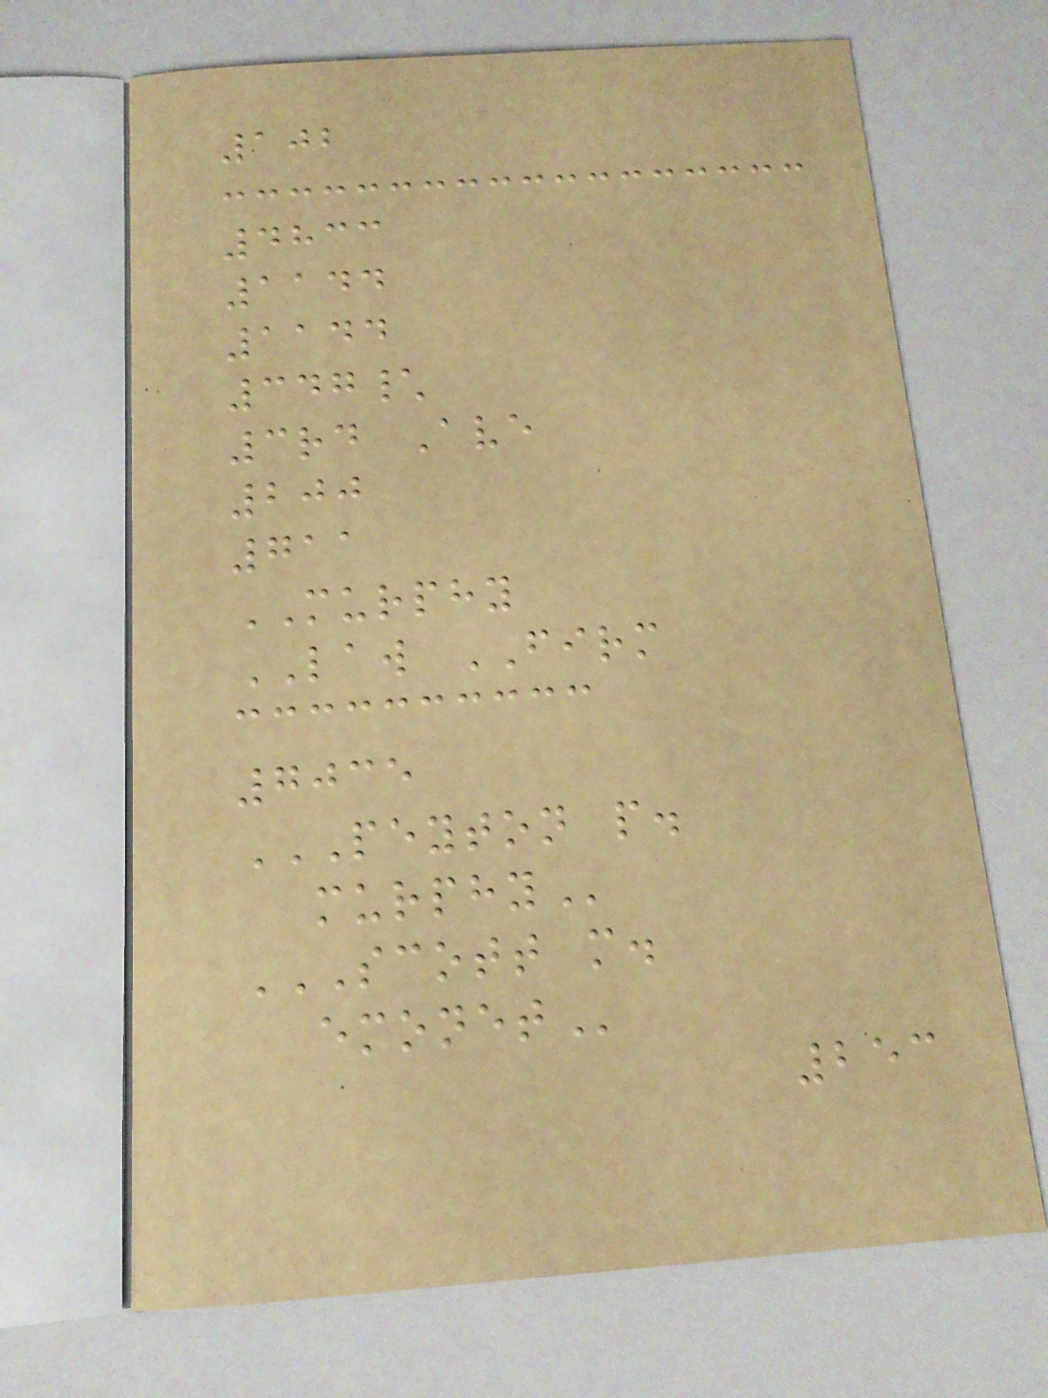102
4833
1144
1144
347\
3rd Ave
200
711
MURPHY
LAW FIRM
7035
PEYTON P.
MURPHY
SCOTT M.
EMONET
253
